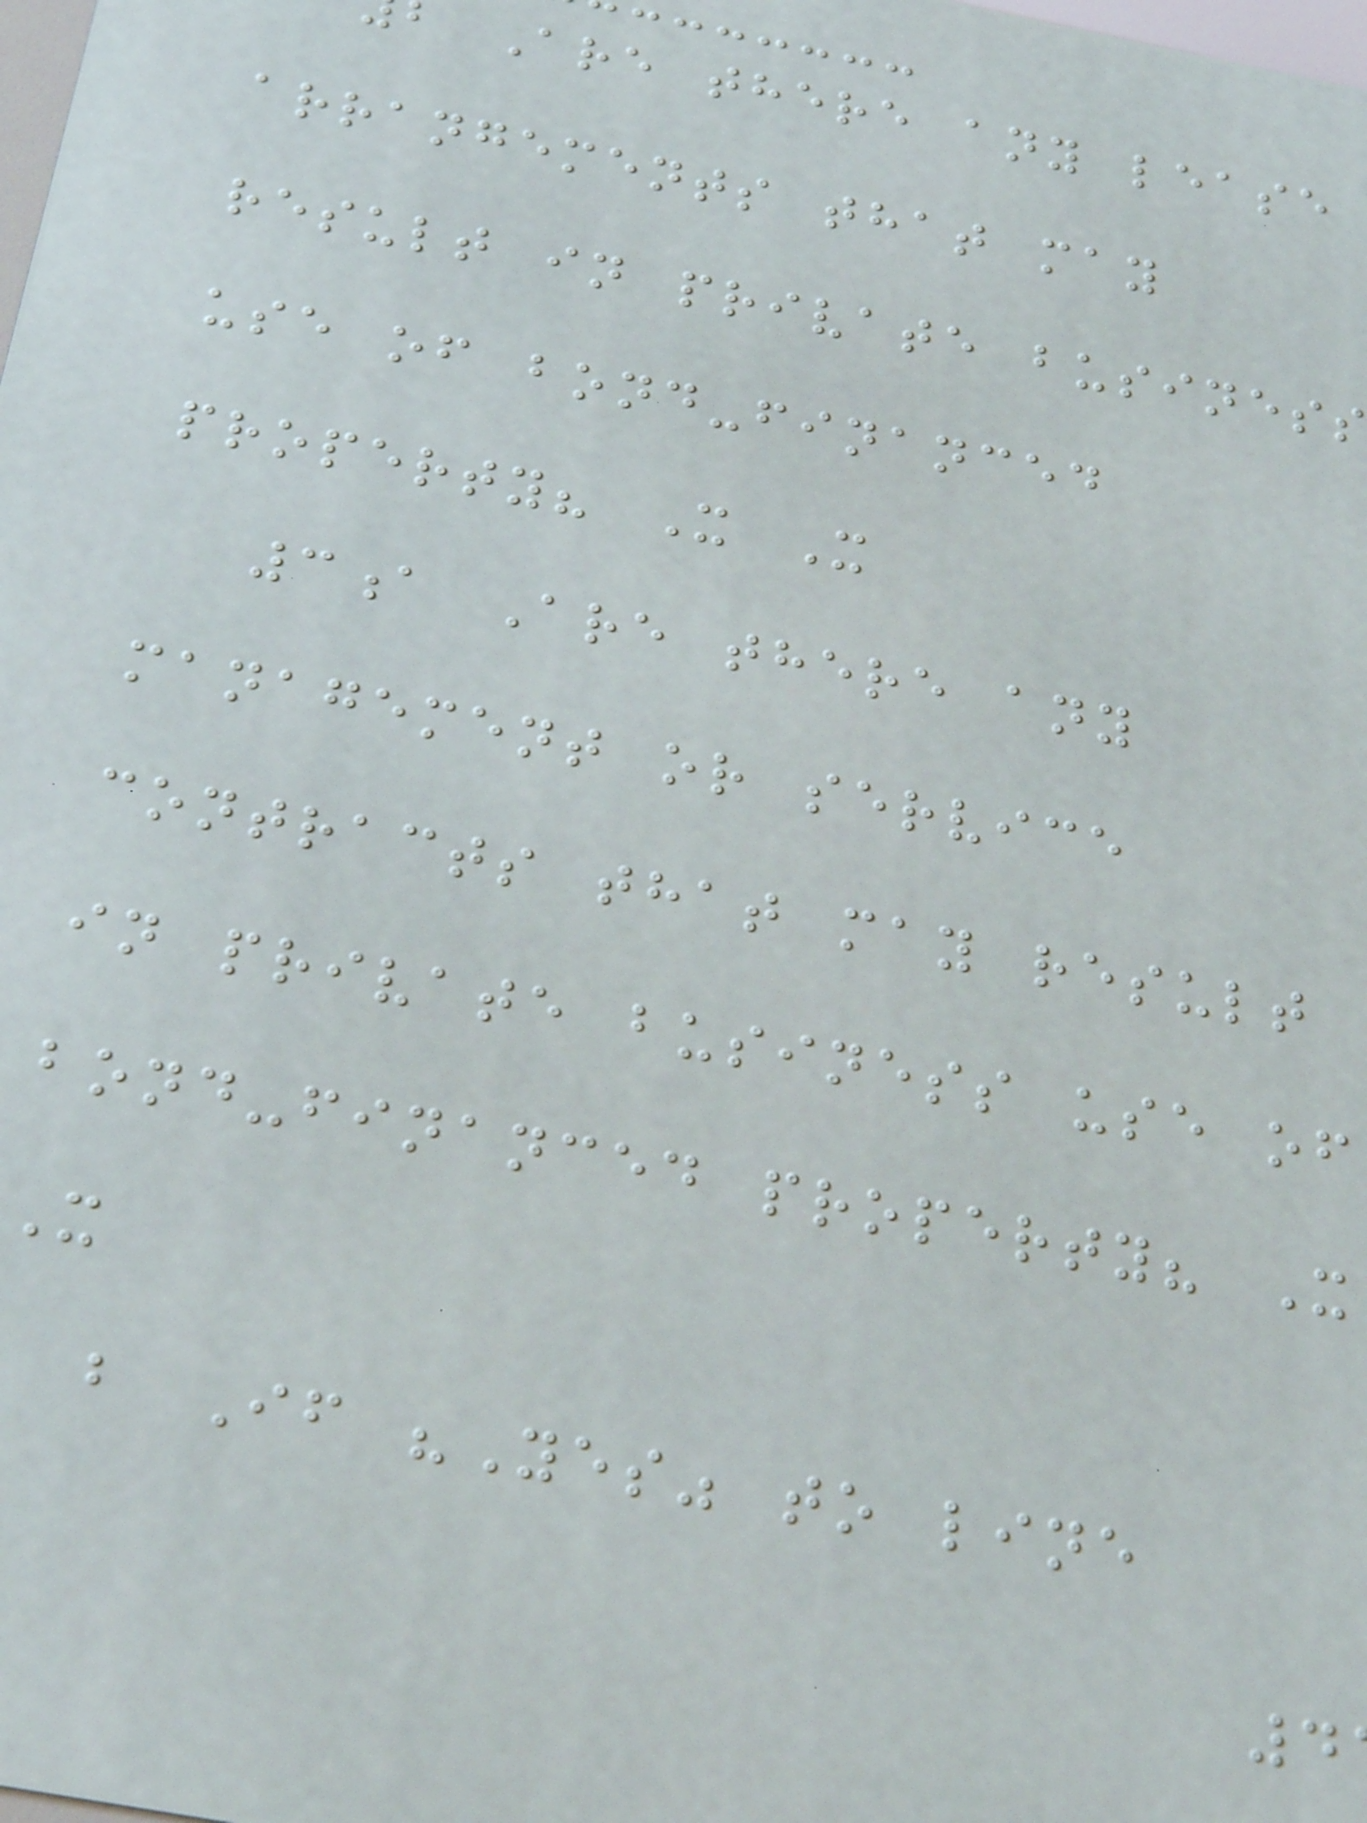Are there any lease
arrangements that may
result in private business
use of bond-financed
property? X X
3a Are there any
management or service
contracts that may result
in private business use of
bond-financed property? X
X
b If "Yes" to line
